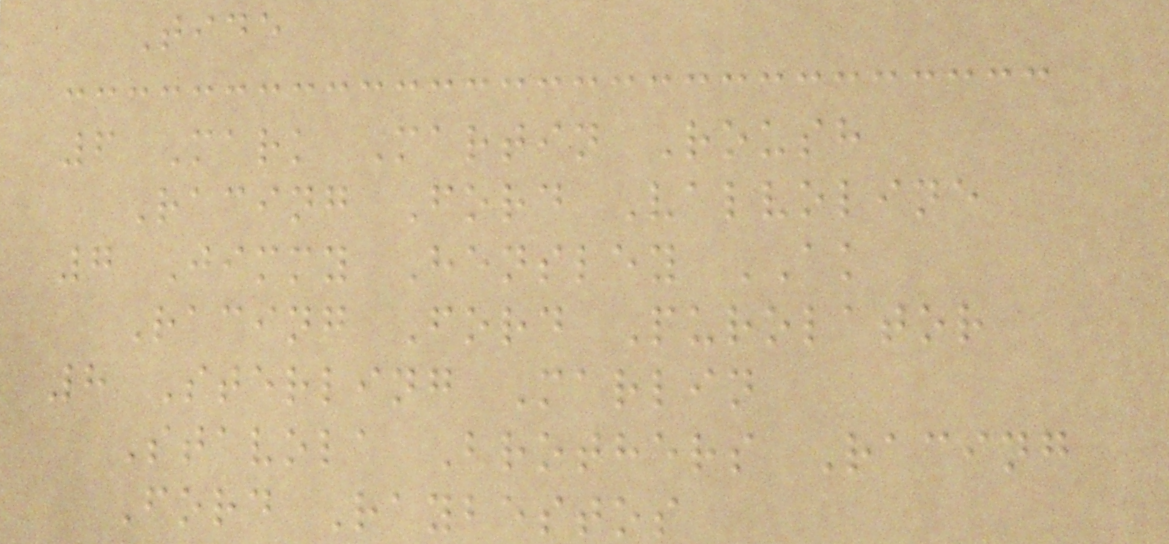Tide
6 Mark Martin Roush
Racing Ford Valvoline
7 Jimmy Hensley AK
Racing Ford Purolator
8 Sterling Marlin
Stavola Brothers Racing
Ford Raybestos
